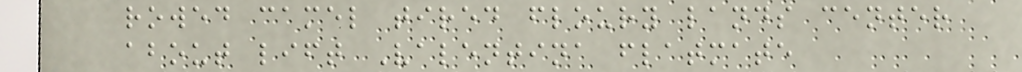rowed camel tired floury lands center
about lift Valentina flatmate
